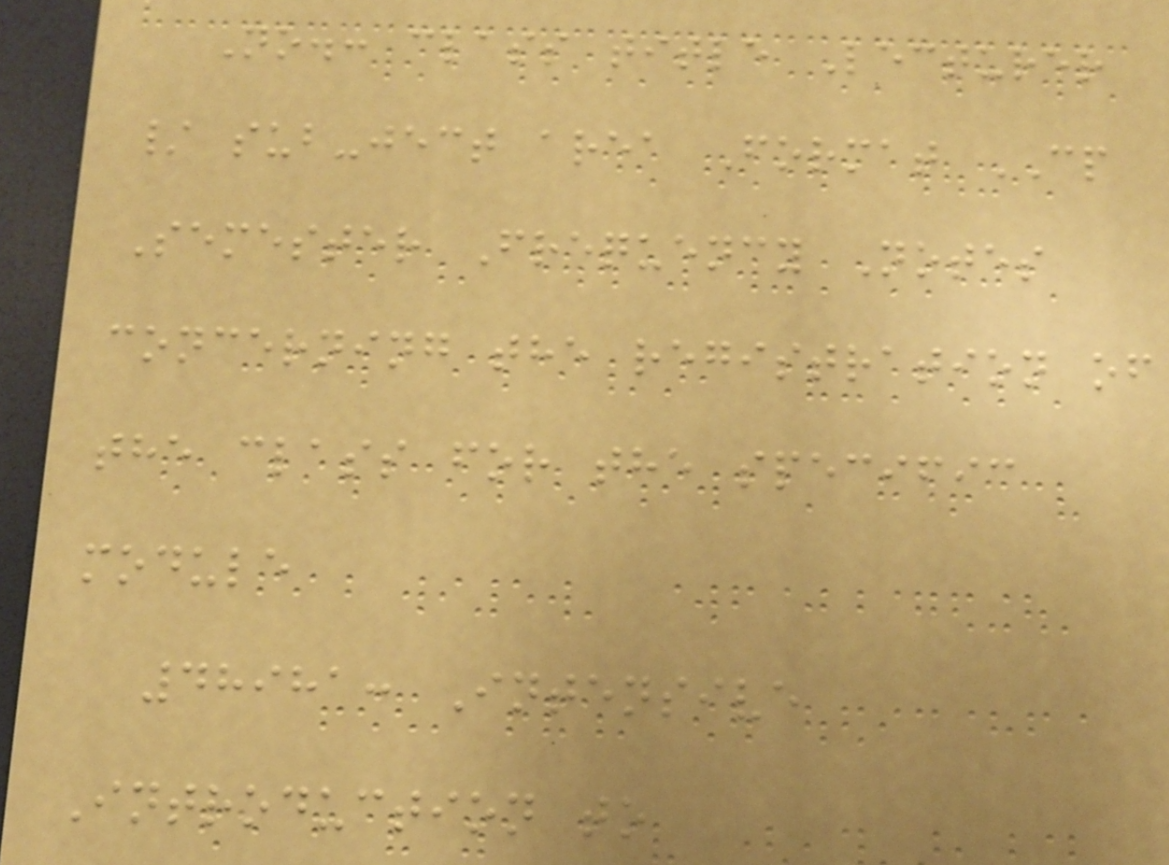No.: class title Lecturer
/ sub-ject area Format CP
Semester Frequency Notes
concerning the registration of
the class for the specific
module
48981: Intensive
Introduction to
